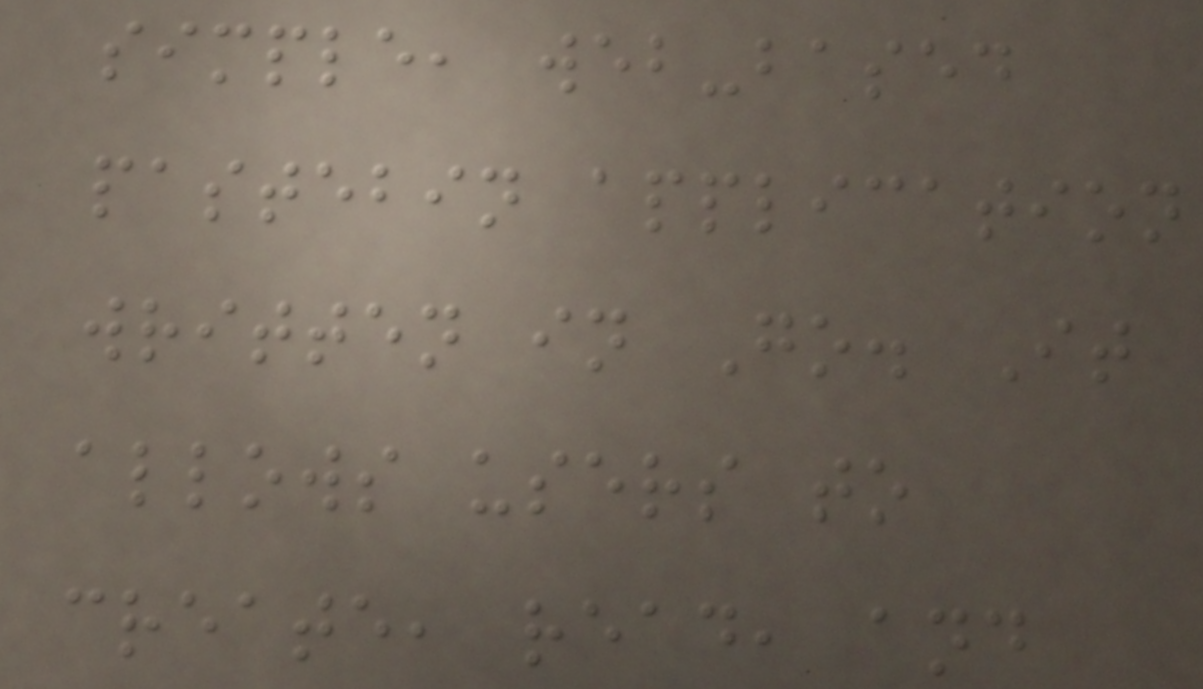simple, web-based
pastebin application
written in Go. It
allows users to
create, read, and
